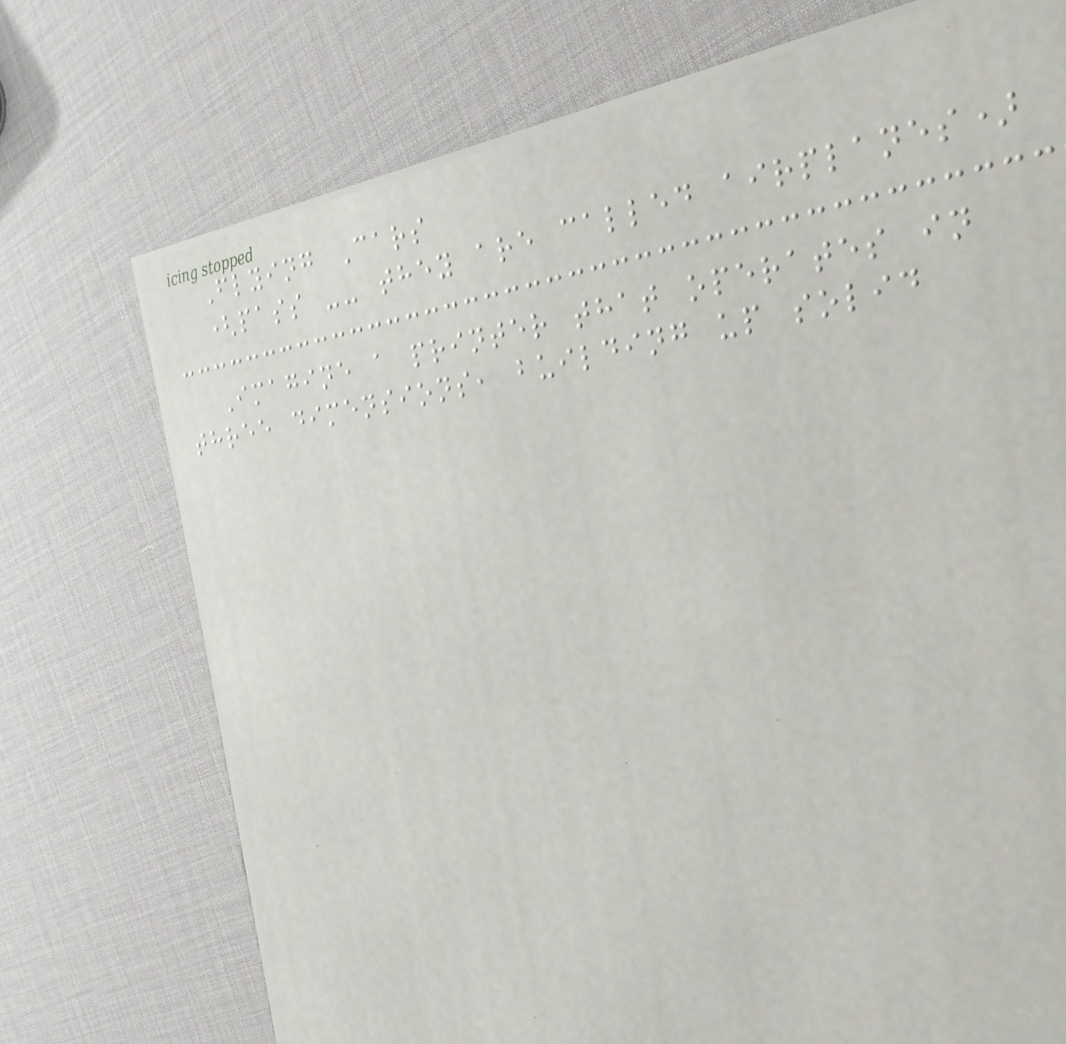Flying Cars
(pass -- they are called airplanes)
Imagine a printer that operates in
three dimensions, building up solid
